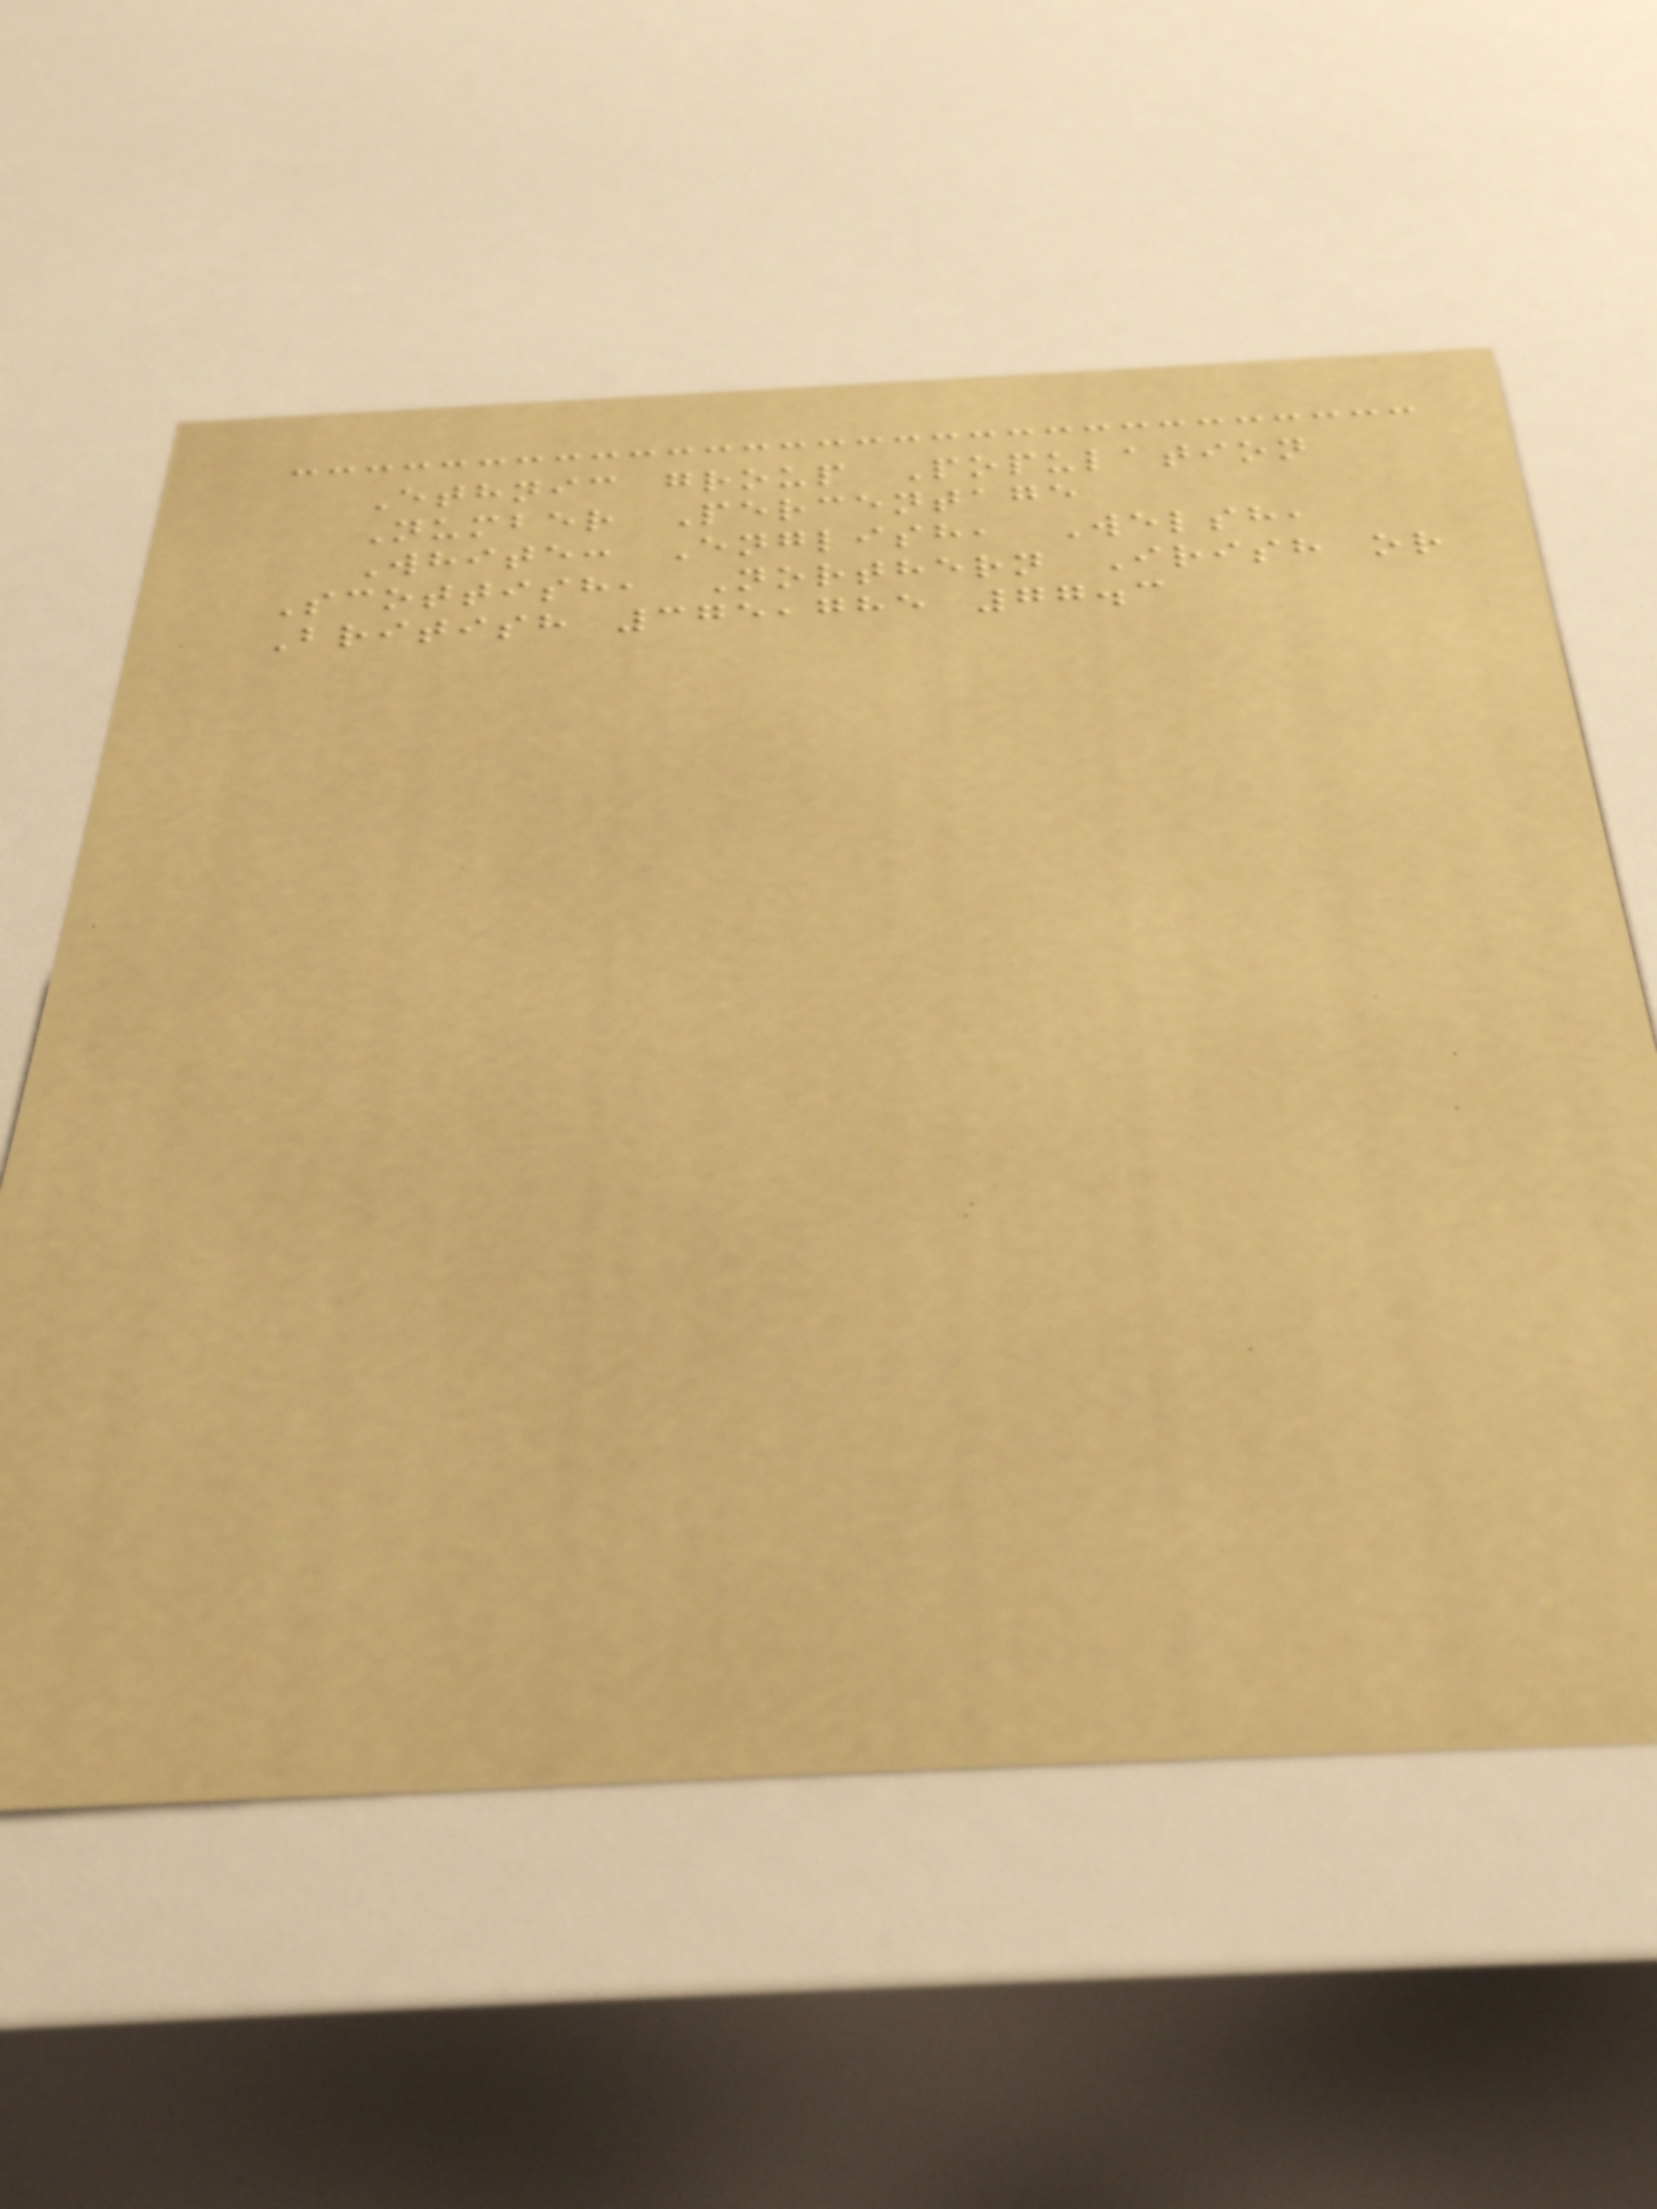Ethnic group Population
Number Percentage
White: English, Welsh,
Scottish, Northern Irish or
British 375,785 77.3
